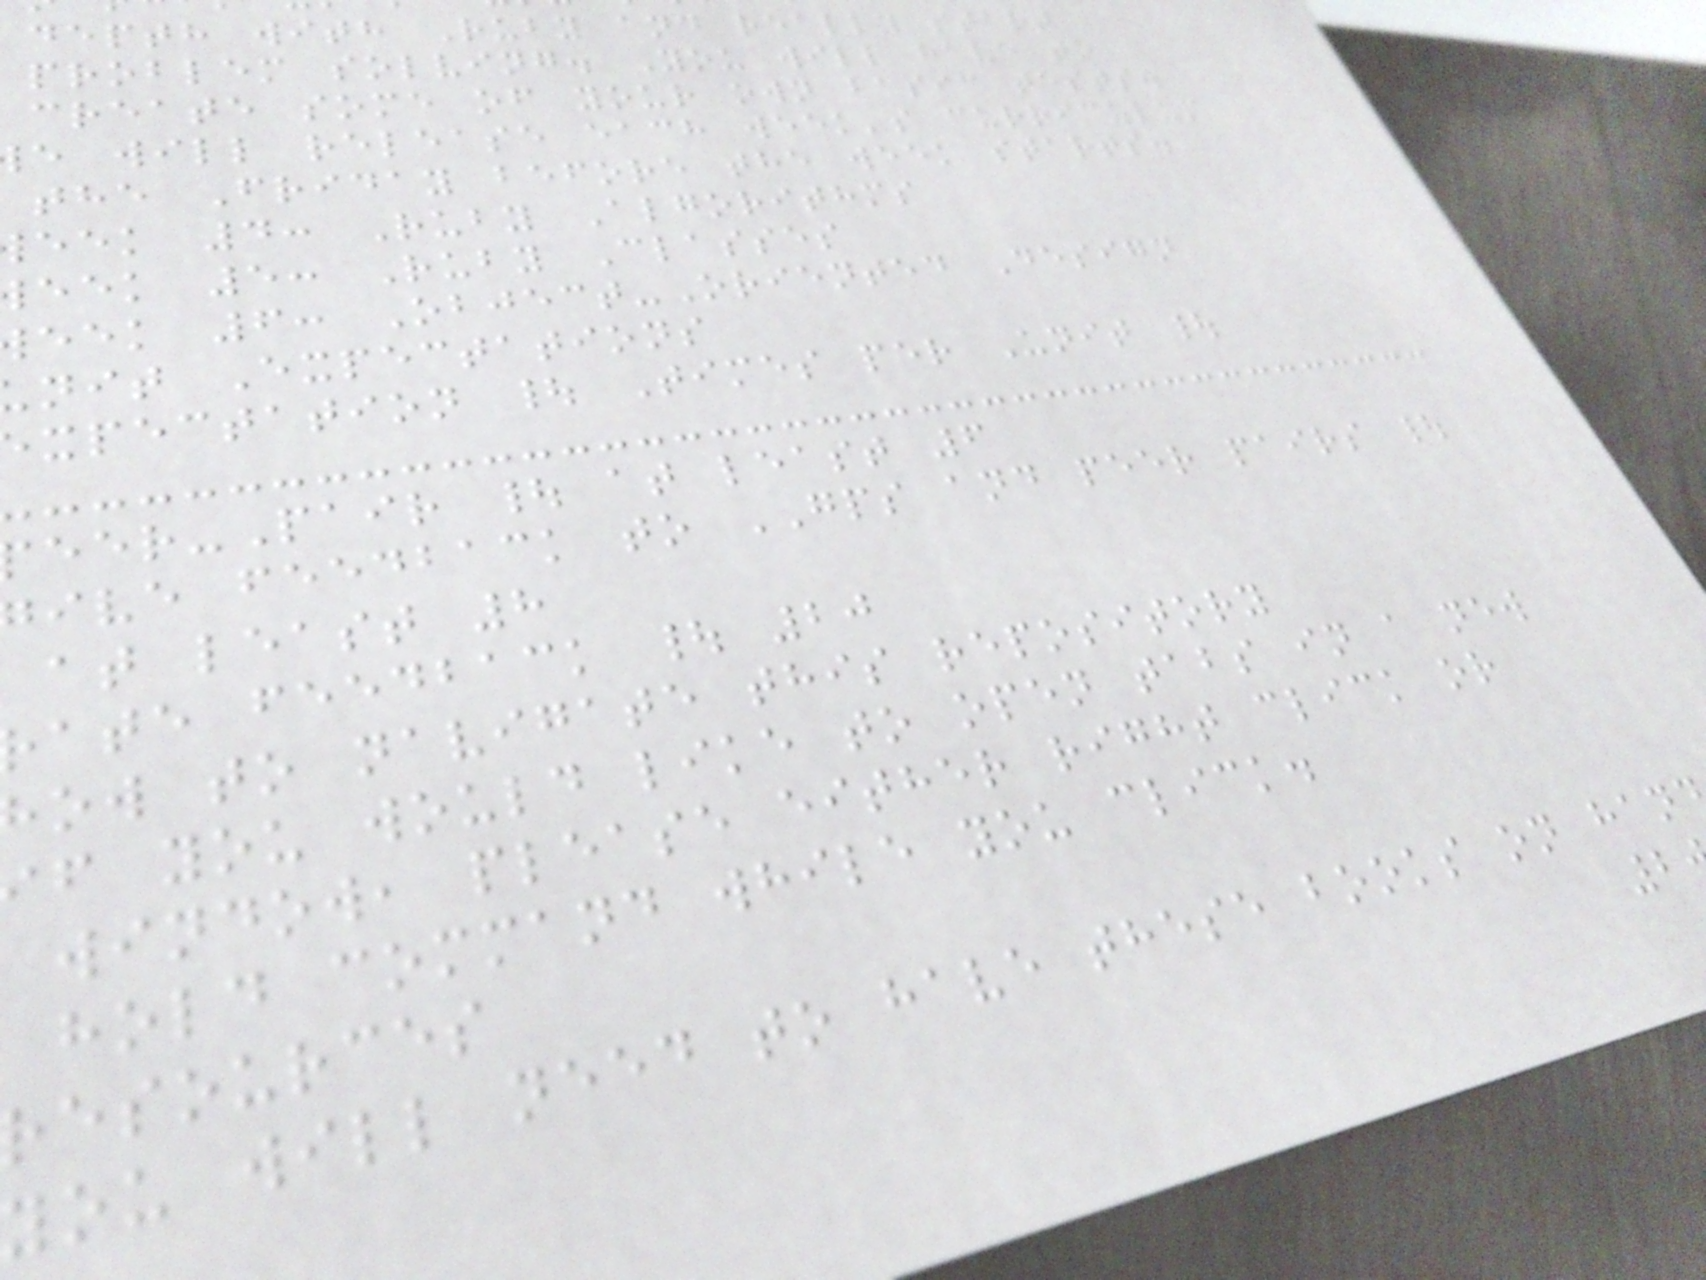depth with Ruby and really start
problem solving. You will have to
create some of your own basic tests.
e will release each week's curriculum
the Friday before the week starts.
eek 4: Ruby Algorithms
eek 5: Ruby Classes
eek 6: Object-Oriented Design
nit Expectations
xpectation | Times per Unit |
eer-Pair | at least 6
ive feedback to GPS and peer pairs |
at least 8
ate feedback | 20
ow to navigate this repository
f you would like to open tabs in a new
window, please either right click or
hold command while you click.
resources
you will need to have these books on han
